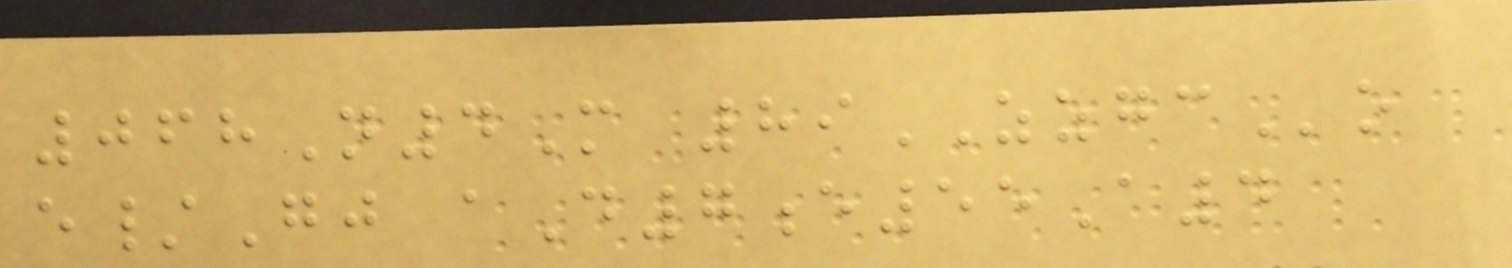068N4M 89ZZGCo
e/Gj aD7e55A4
